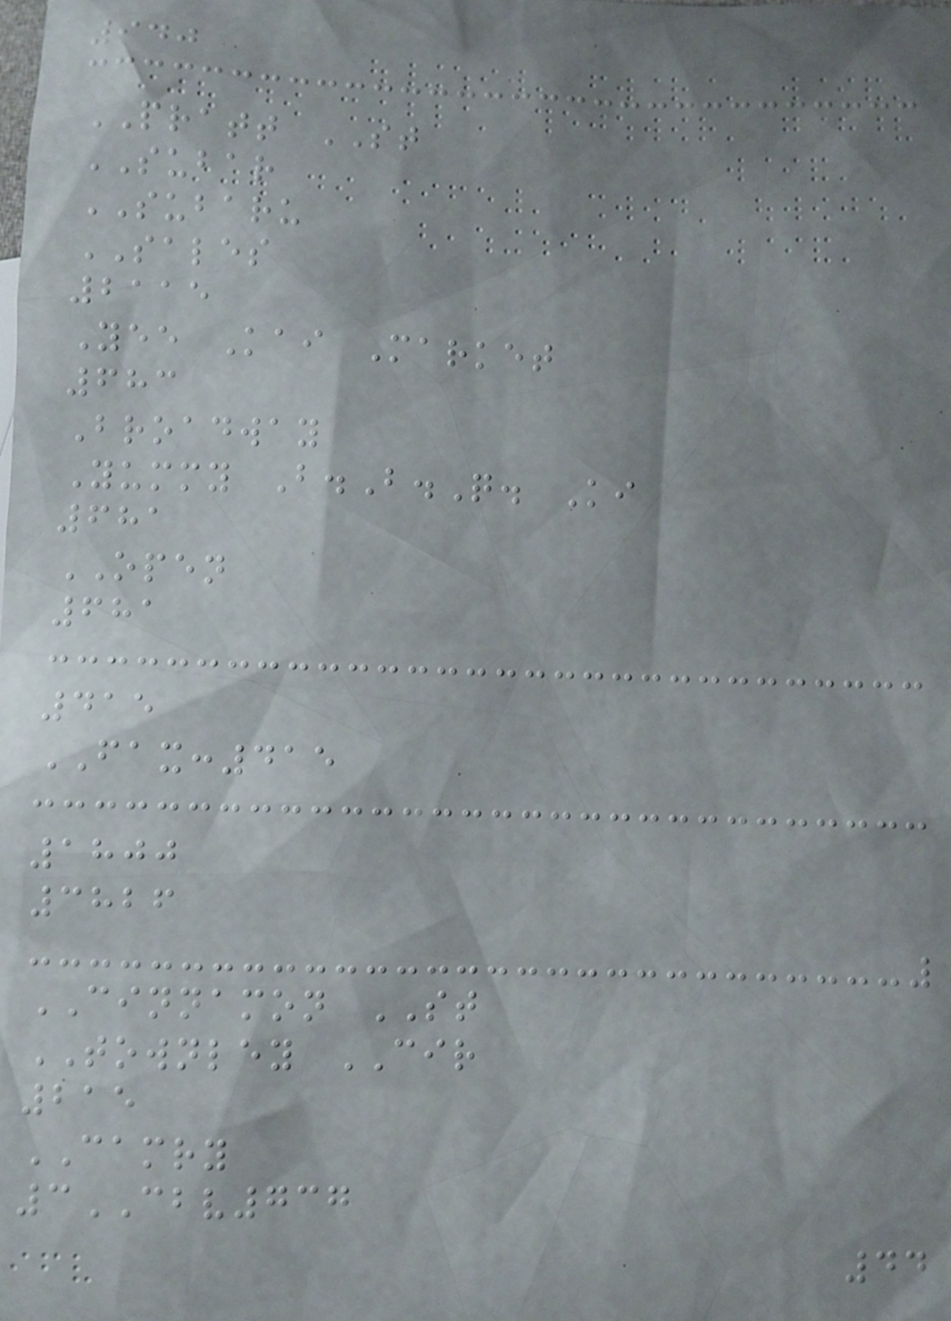940
PRATT ST
SUBAR
SUBARU
SALES
2115
Yee Kai Market
683
Broadway
Yummy B.B.Q. Ki
681
OPEN
681
415
FAX:415
1800
3826
CINNAMON ST
TOWNLEY CIR
215
CAMRY
3CBV737
44
